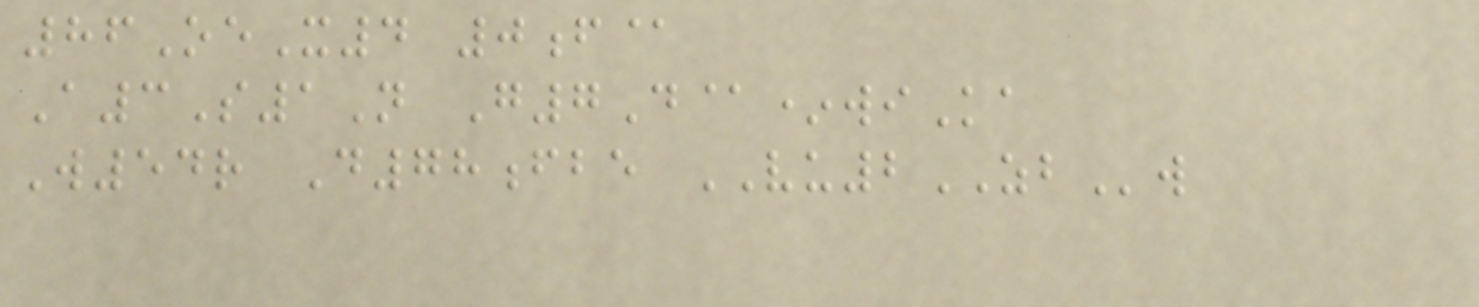86OeX4 0f@
A3S1N G7D@*wiKa
W54r D78fbe VU2ZBw
